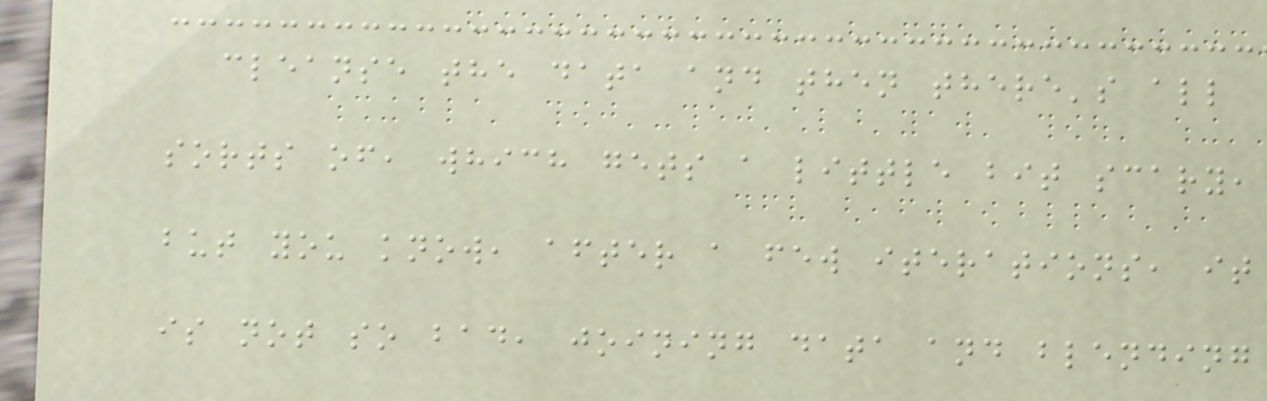cleanse the data and then there's all
sorts of, which gets a little bit scary,
but you know, after a few iterations, it
is not so bad, joining data and blending
